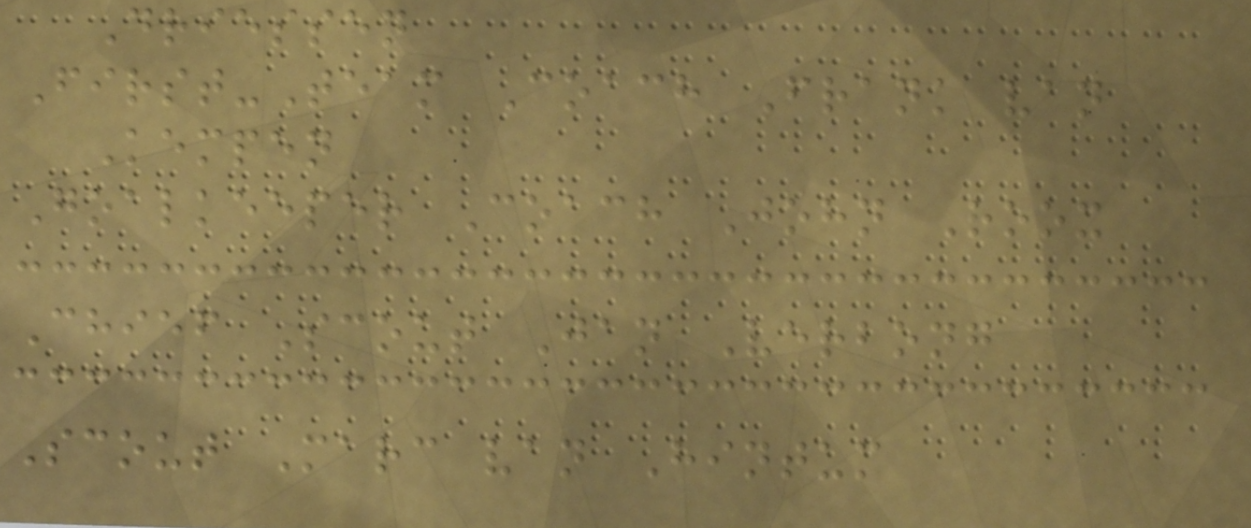Driessen
First-Team Coach Frank van
Kempen
Goalkeeper Coach John Roox
Chief Scout Jan Verbong
Scout Marc van Hintum
